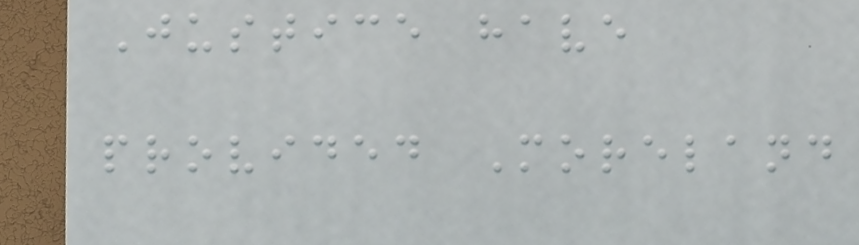Justice have
provided Moreland
